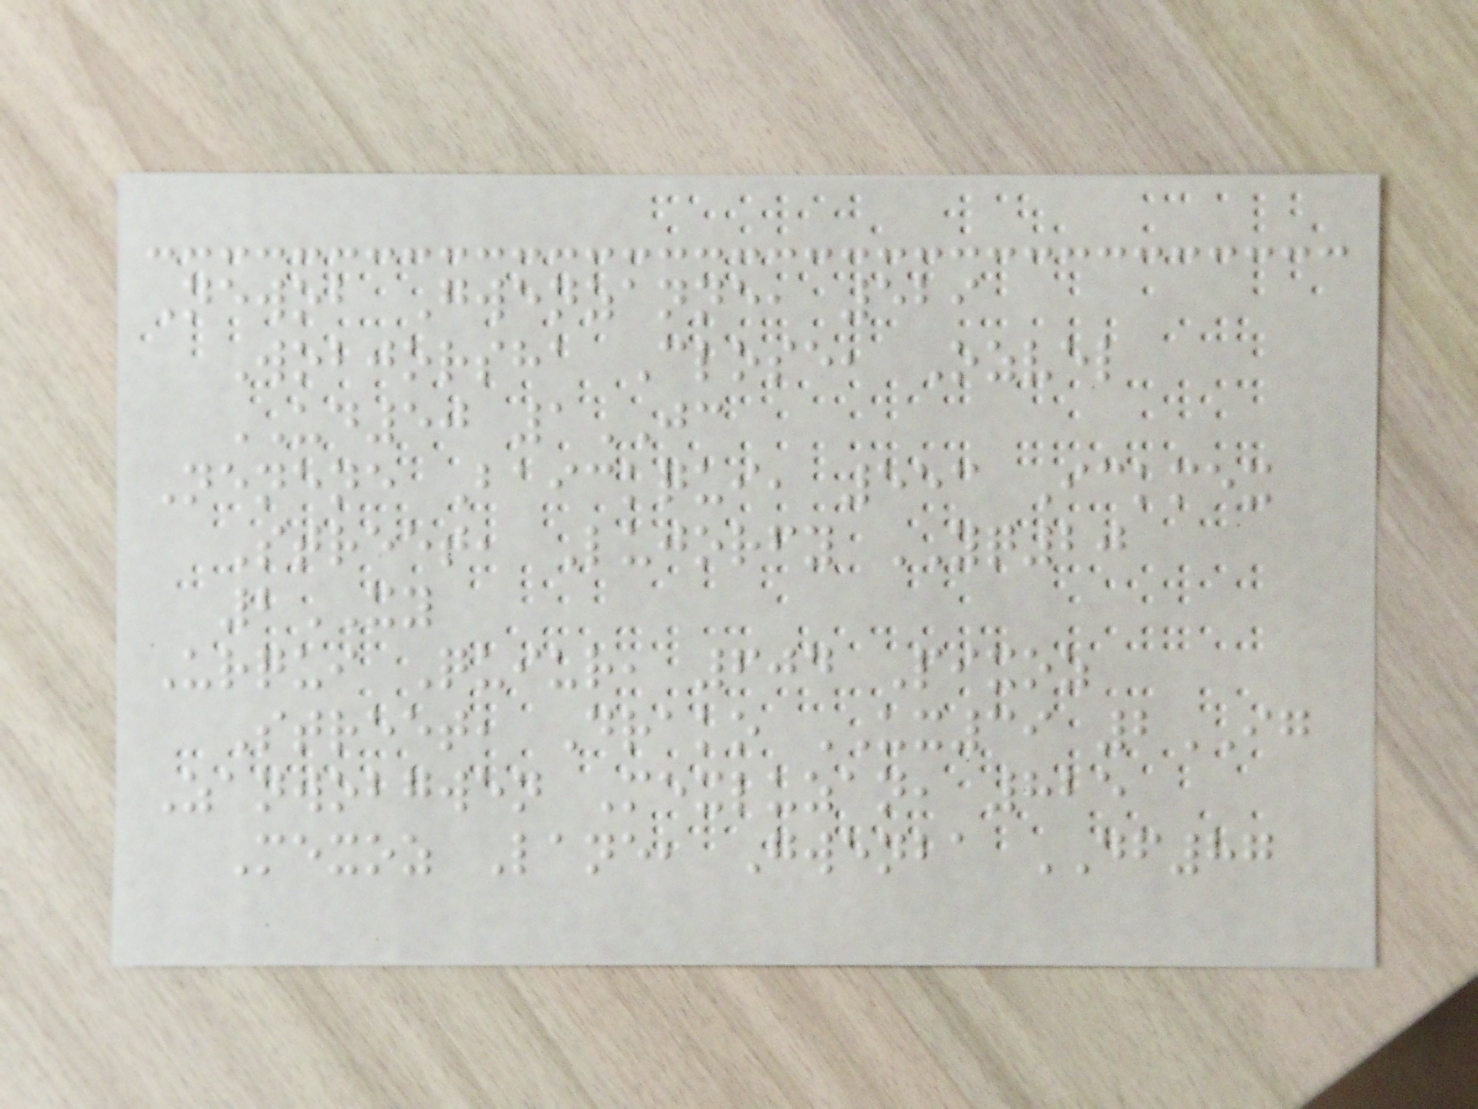Newob Gwenzanne, 529
Wobjorsha Close, Ozvel
UD50 1JC
Nenene Baickqui, 553 Ickmex
Street, Lujorfy YQ20
2XY
Urqui Quiur, 604 Pixoz
Street, Drako UX39 2IG
Zanwobgwen Mexluzan, 825
Mexoz Lane, Gwenba DF87
